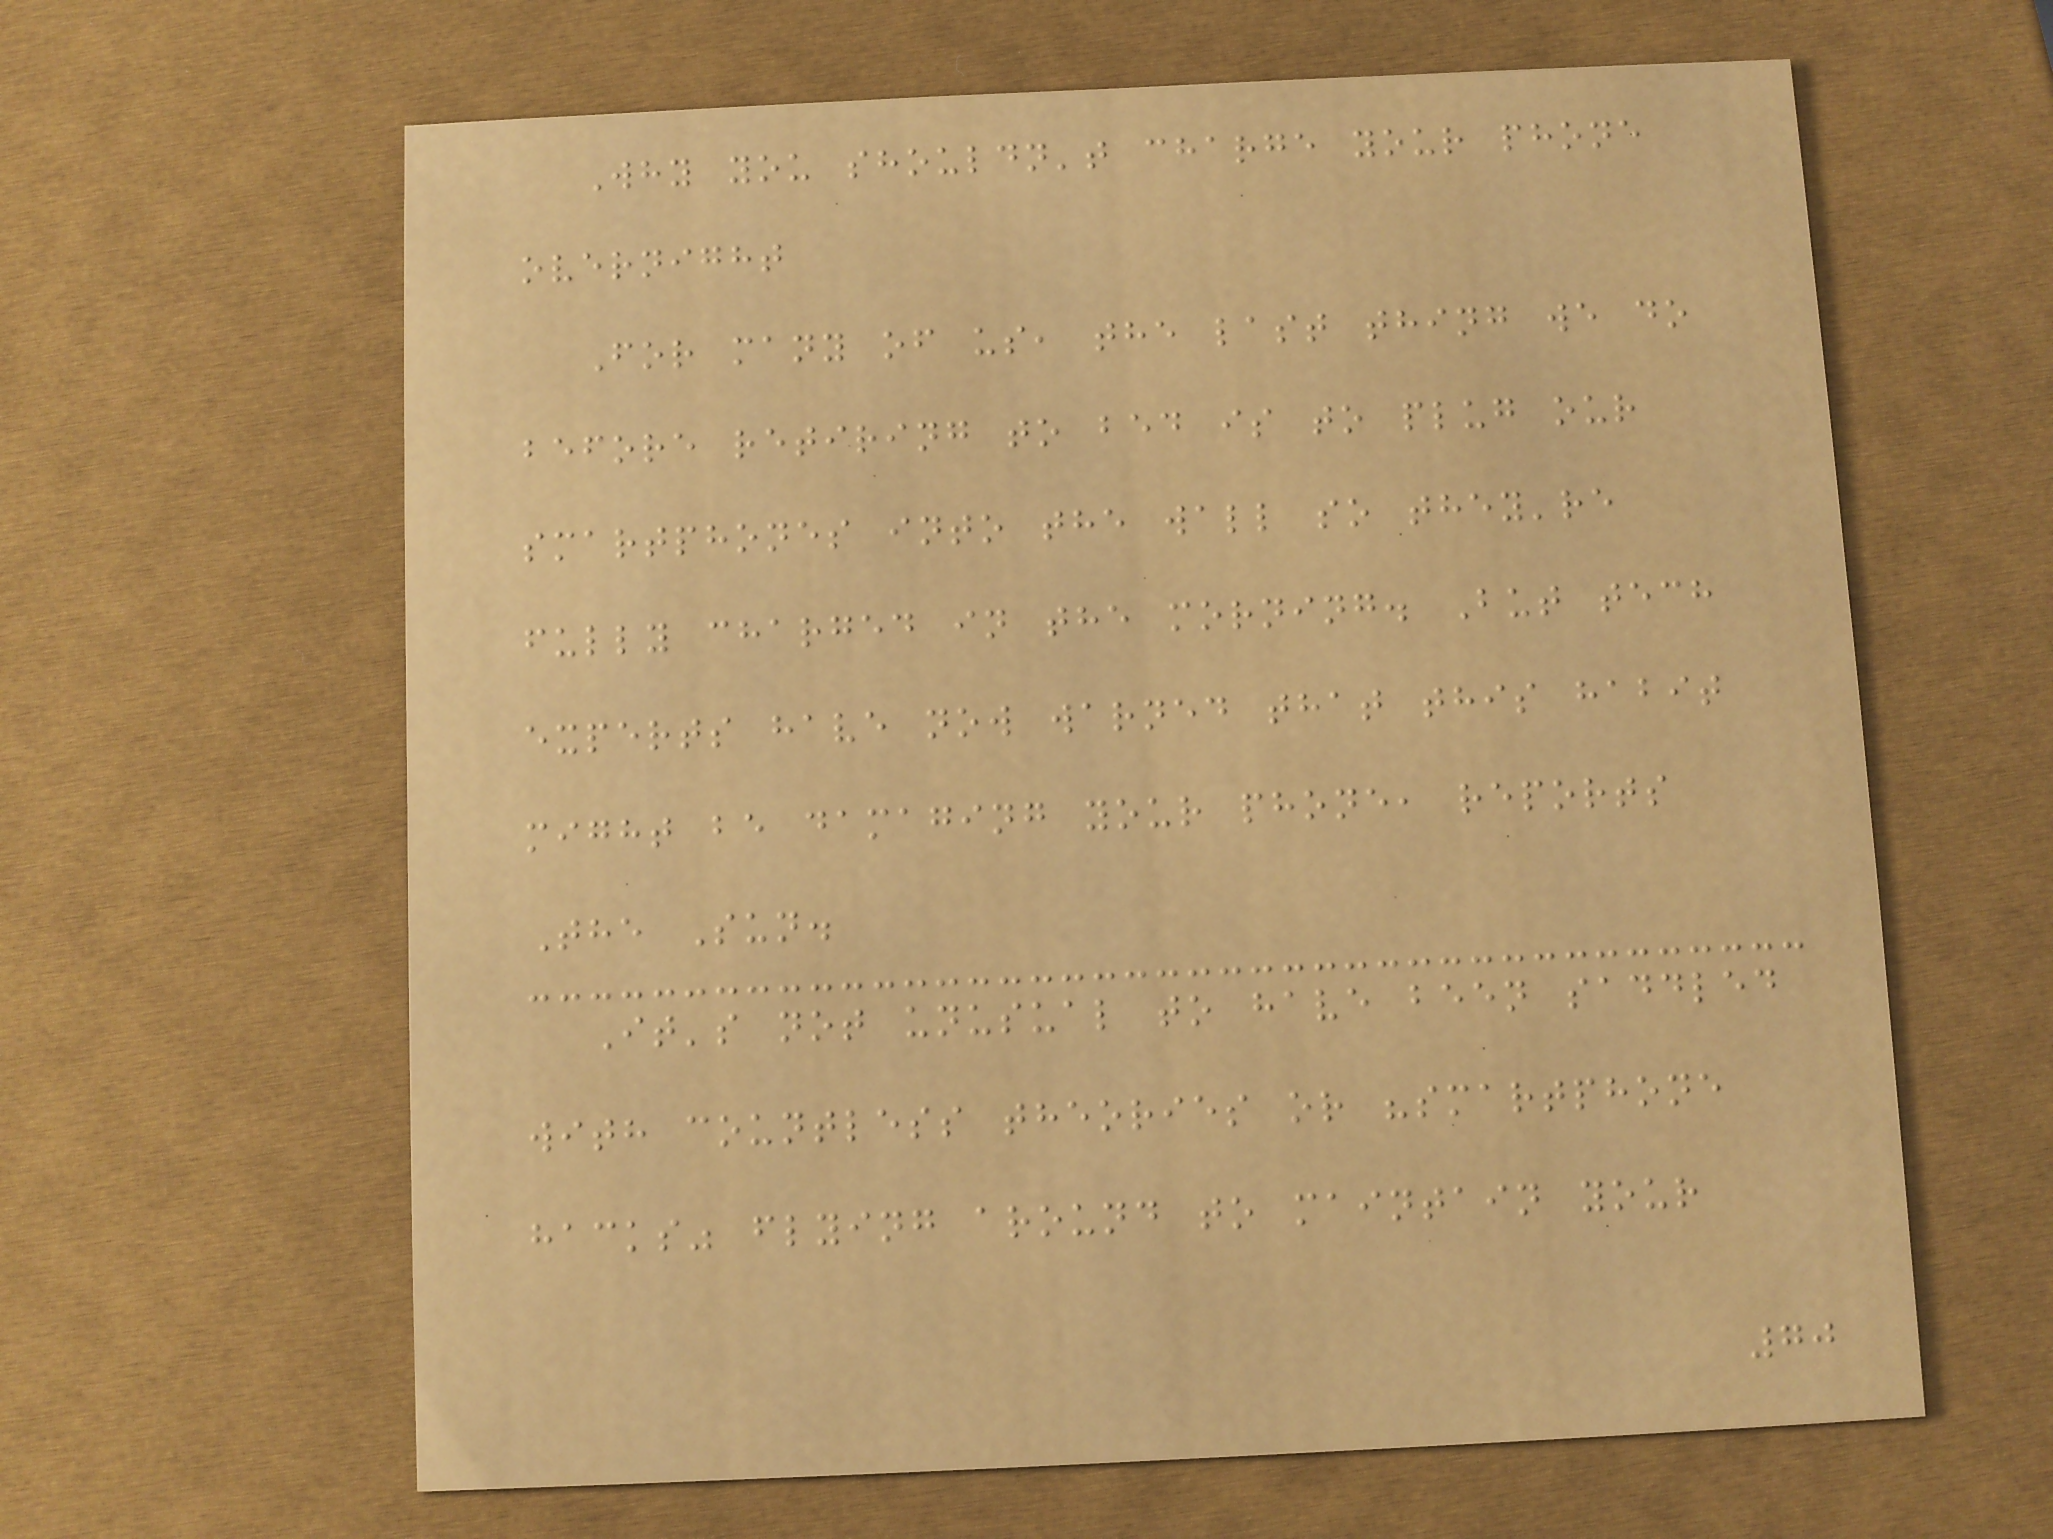Why you shouldn't charge your phone
overnight
For many of us, the last thing we do
before retiring to bed is to plug our
smartphones into the wall so they're
fully charged in the morning. But tech
experts have now warned that this habit
might be damaging your phone, reports
The Sun.
It's not unusual to have been saddled
with countless theories or "smartphone
hacks" flying around to maintain your
70
